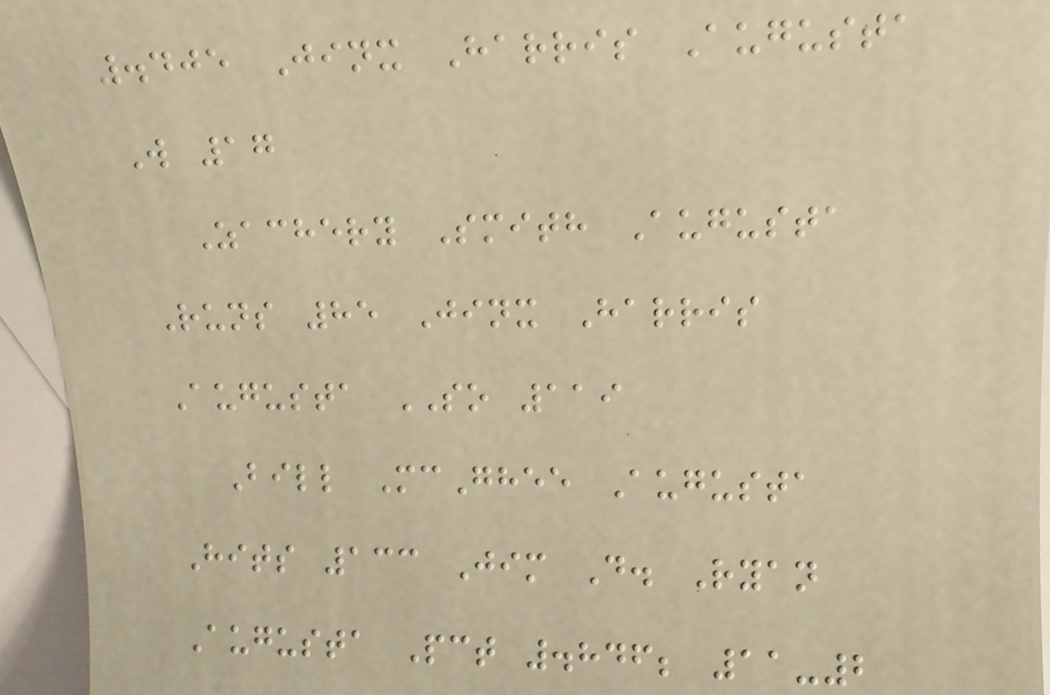.405 Jinx Harris Augusta
W 17
Zachery Smith Augusta
Runs 85 Jinx Harris
Augusta SO 119
Bill McGhee Augusta
Hits 133 Jim D. Ryan
Augusta Pct .846; 11-2
